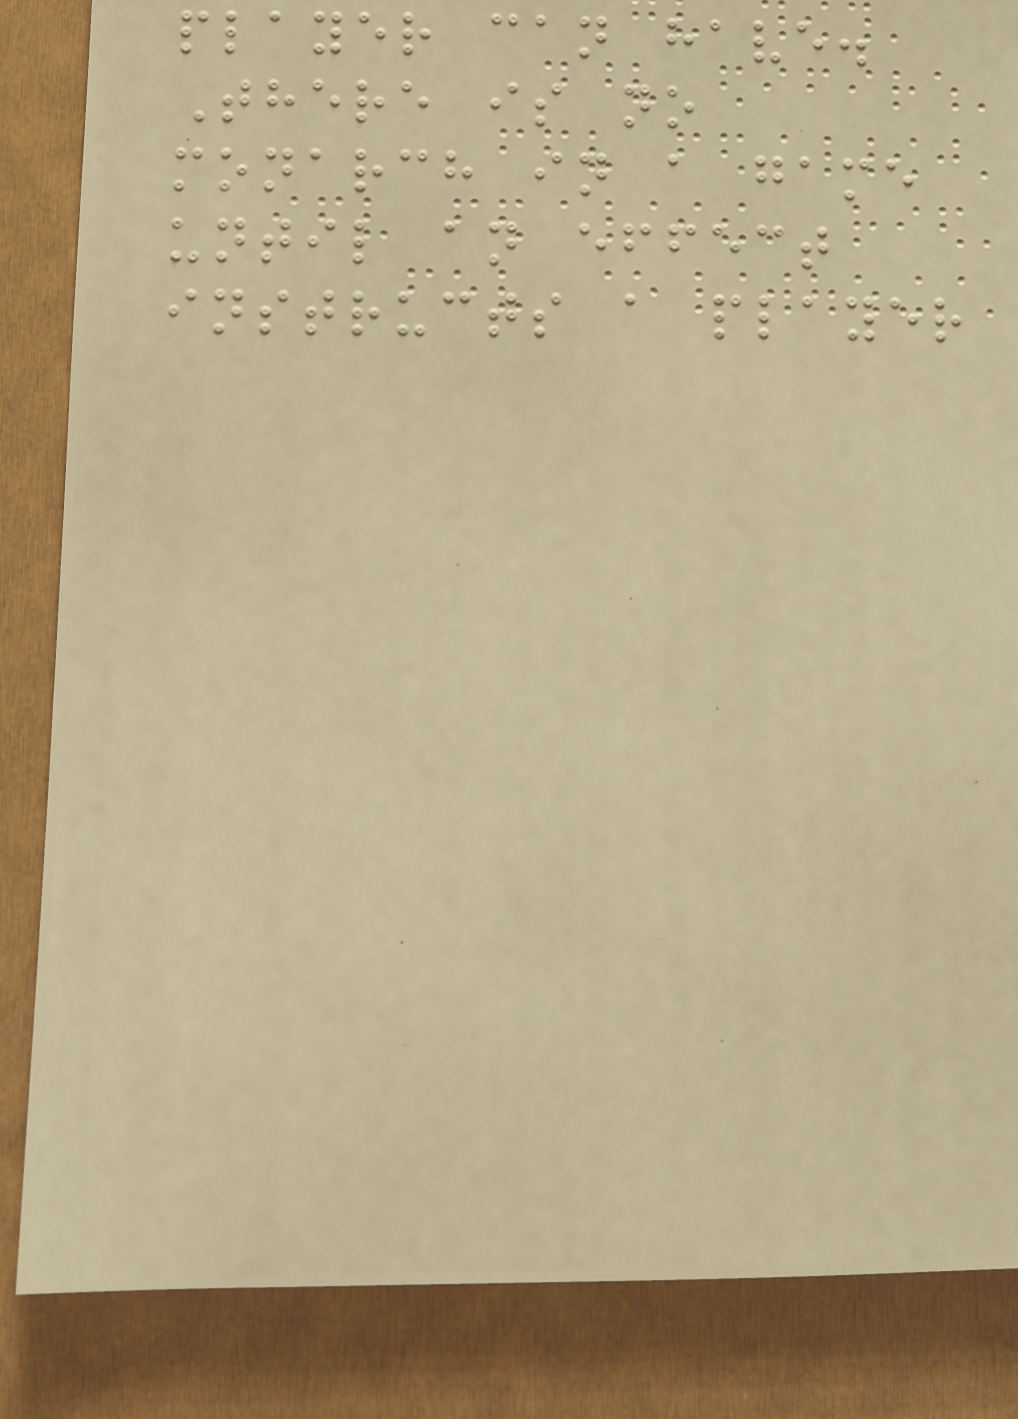player can have.
There is no
monarch in a game
until an effect
instructs a player
